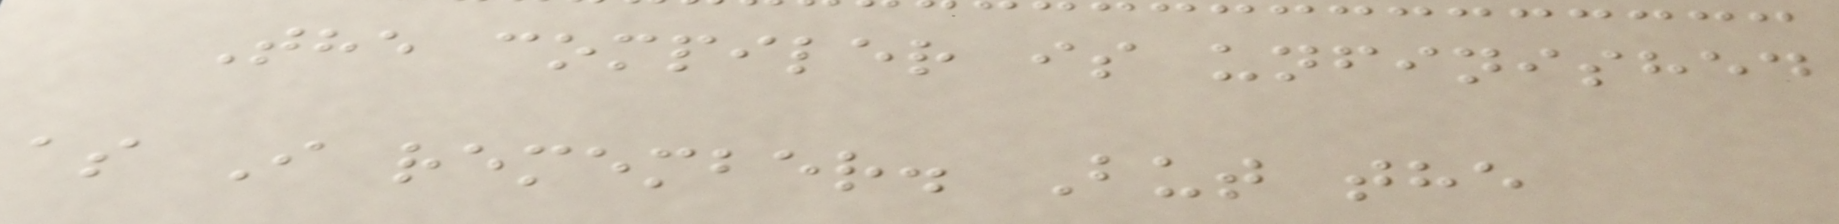The compiler is unfinished
as I remember. But the
